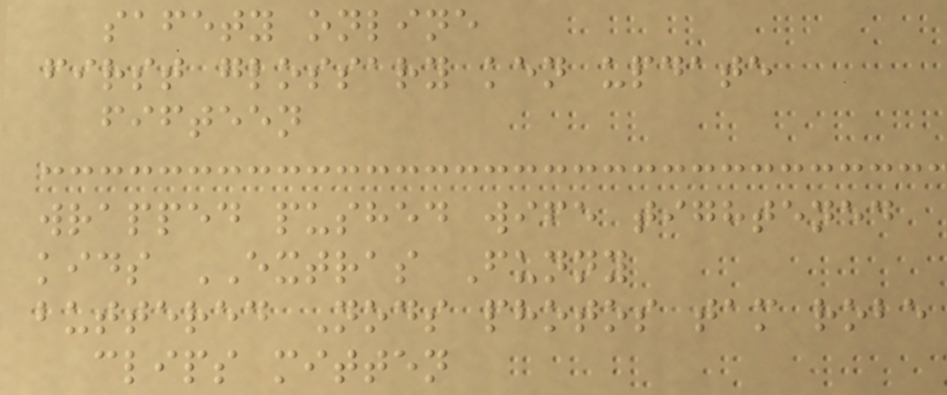safety online
first glossary ken update
fifteen
wrapped pushed wife tightened
kids EXTRAS Funny
buttered Nods photos tam robe
clips mitten
